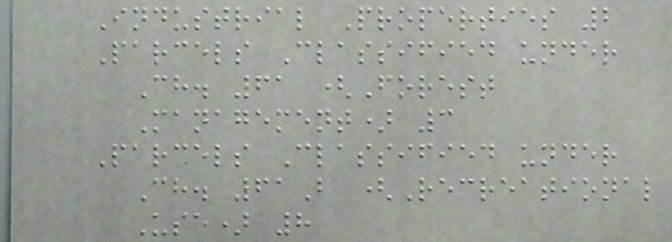Industrial Properties 2
Parcels Classified under
Ch. 61 (Forest
Management) 3
Parcels Classified under
Ch. 61B (Recreational
Use) 8
